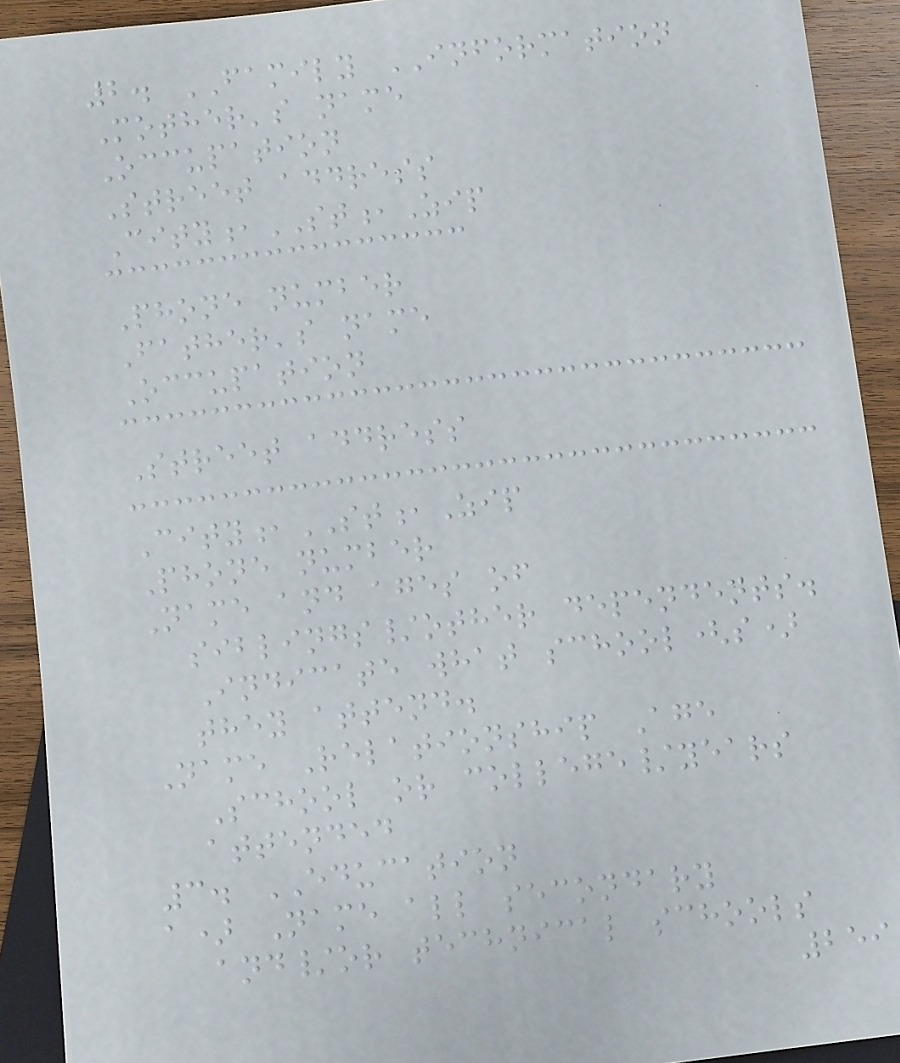2. FAMILY INFORMATION
Mother's name
Occupation
Street address
City,ST,Zip
Phone number
Father's name
Occupation
Street address
City,ST,Zip
Phone number
Name and ages of
siblings/other dependents.
Indicate what school(s)
they attend.
Name Relationship Age
School or college/years
attended
3. EDUCATION
a) Name all secondary
and/or technical schools
259
